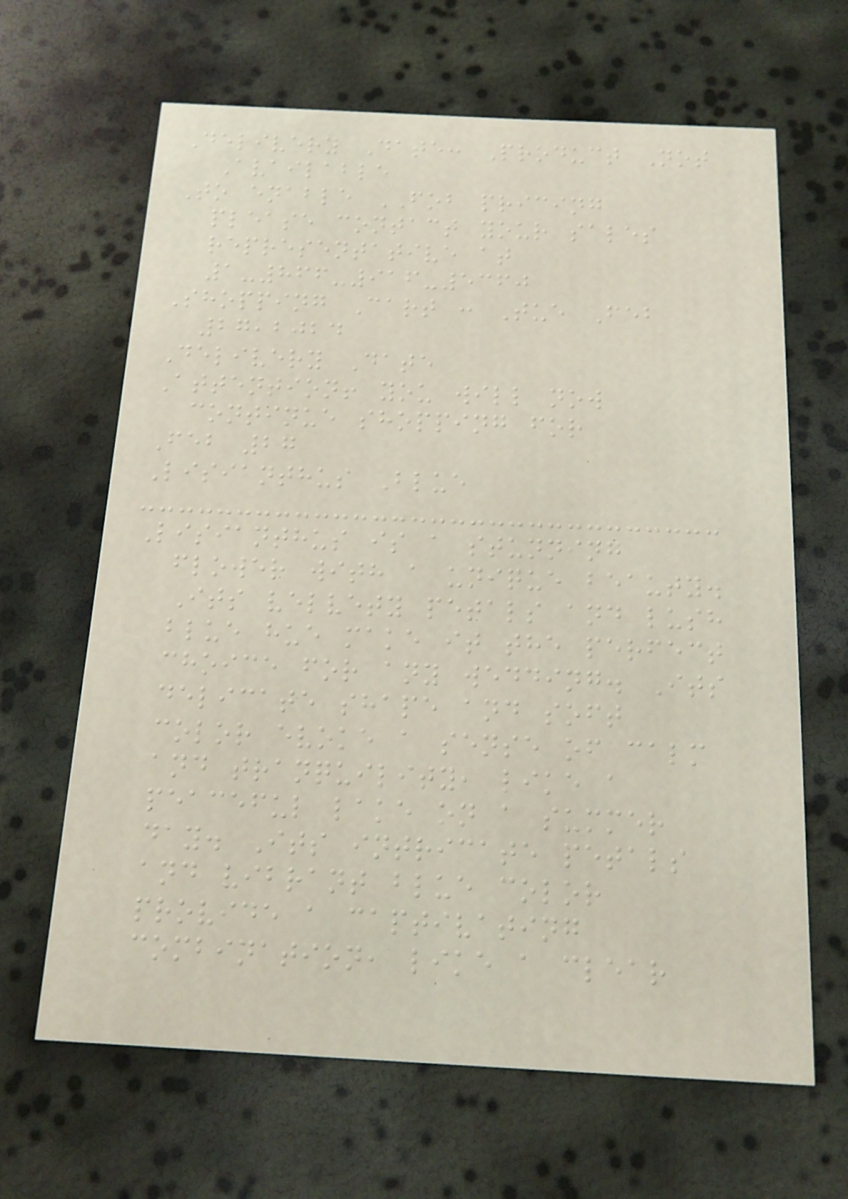Delivery Date: Product Not
Available
To enable FOB pricing
please contact your sales
representative at
1-866-916-5360
Shopping Cart : Tue Feb
27,2024
Delivery Date
Attention! you will now
continue shopping for
Feb 27
Lisianthus Blue
Lisianthus is a stunning
flower with a unique beauty.
Its velvety petals and lush
blue hue make it the perfect
choice for any wedding. Its
delicate shape and soft
color evoke a sense of calm
and tranquility, like a
peaceful lake on a summer
day. Its intricate petals
and vibrant blue color
provide a captivating
combination, like a clear
